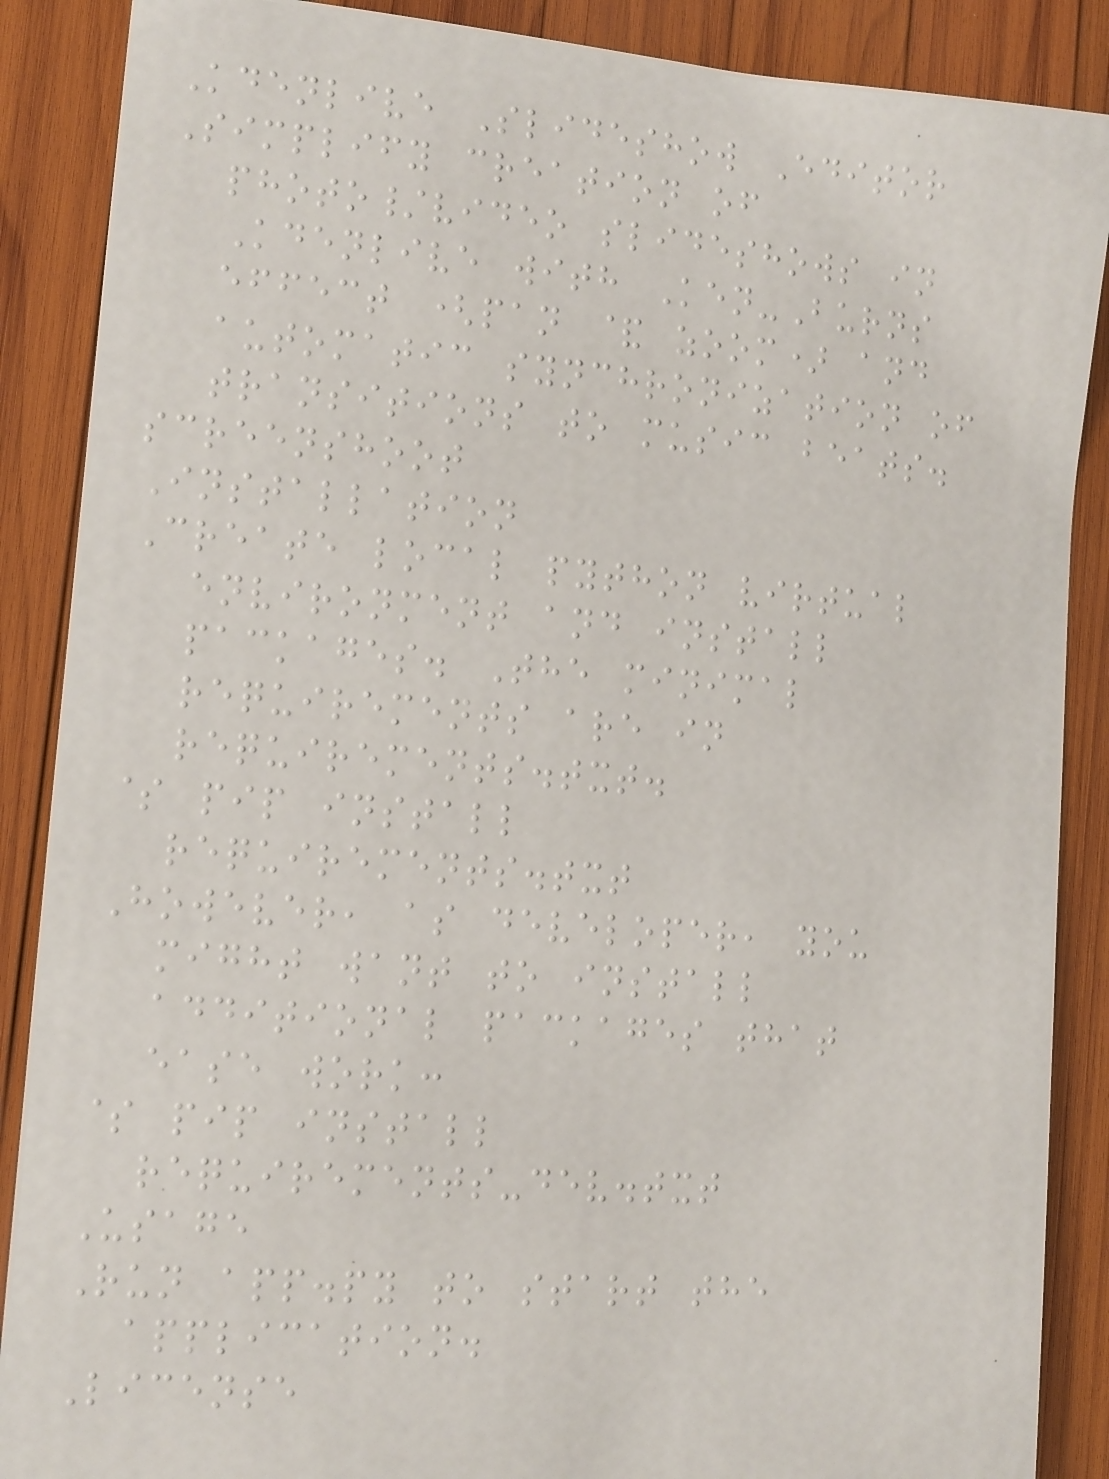Kdenlive Slideshow Editor
Simplify creation of
photo/video slideshows in
Kdenlive with Ken-Burns
effect (pan & zoom) and
automatic synchronization of
transitions to music beats.
screenshoot
Installation
Create local python virtual
environment and install
packages. The minimal
requirements are in
requirements.txt.
$ pip install
requirements.txt
However, as developer, you
might want to install
additional packages that
ease work:
$ pip install
requirements-dev.txt
Usage
Run app.py to start the
application.
License
